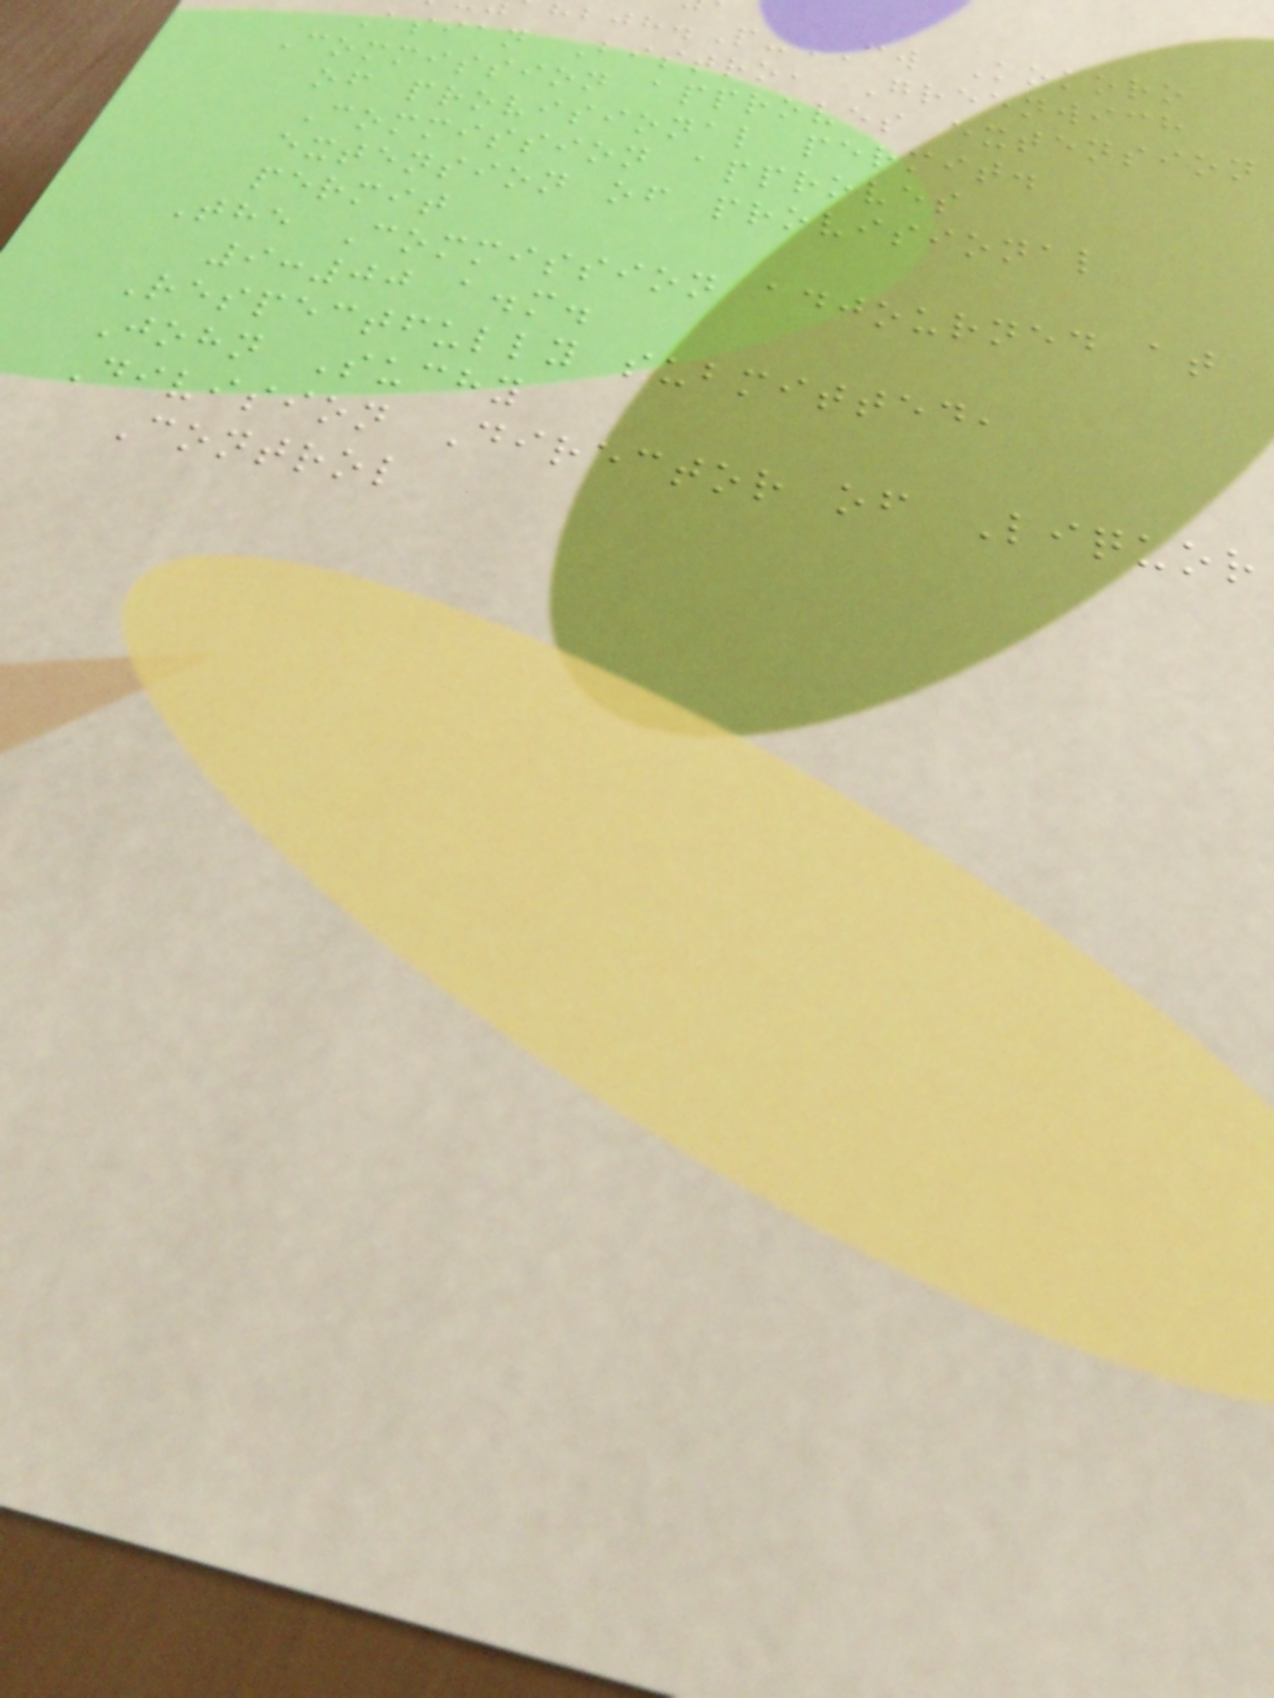.P-CW Kokoro
Asian Bistro, Greenwich
Commission approves extension
of provisional permit.
Commission approves
extension of provisional
permit
The Commission adjourned at
9:00 a.m.
Respectfully submitted,
John Suchy
Division Director of Liquor
Control
